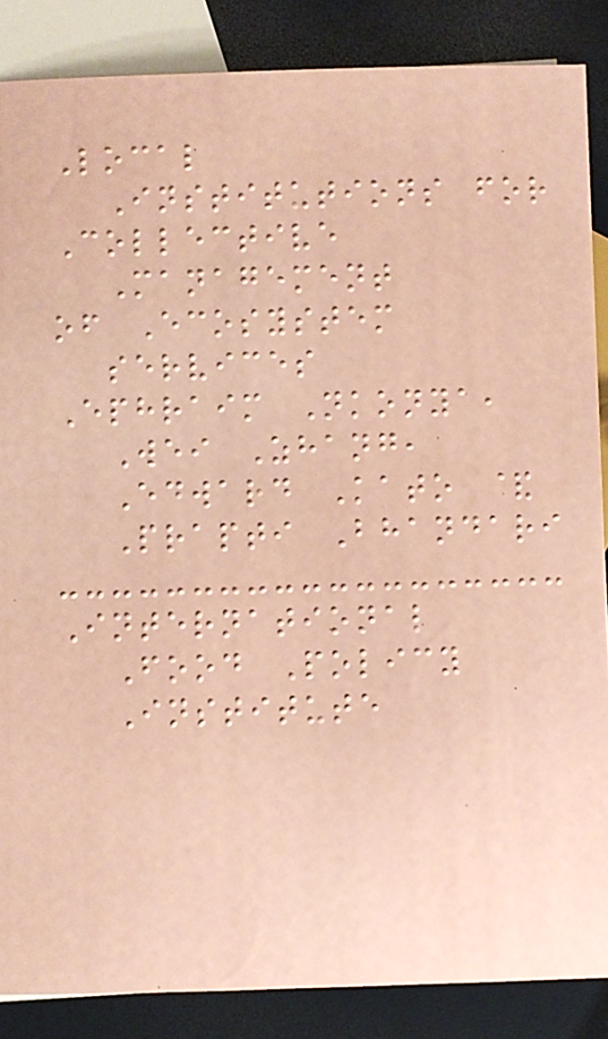Local
Institutions for
Collective
Management
of Ecosystem
services
Ephraim Nkonya,
Wei Zhang,
Edward Kato &
Prapti Bhandari
International
Food Policy
Institute
